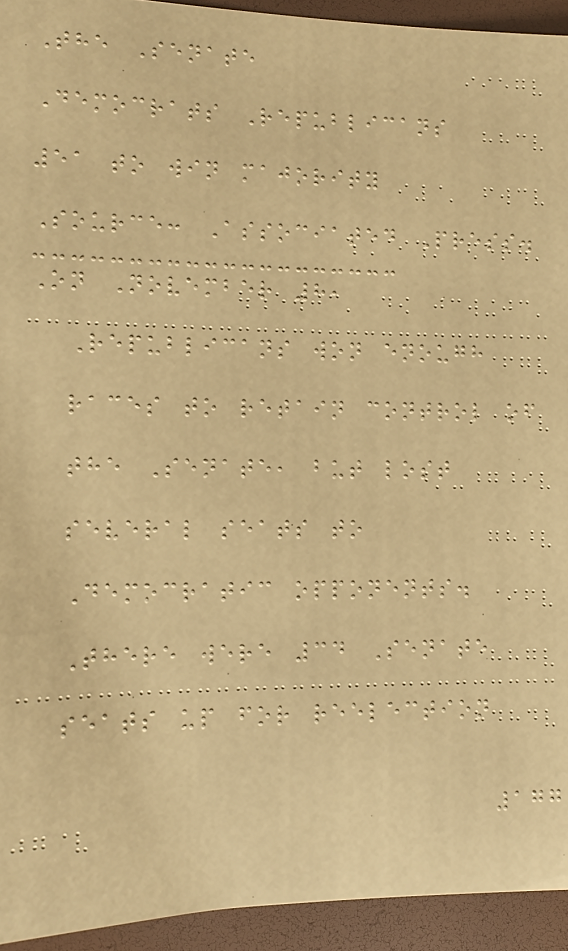The Senate
Democrats Republicans
51 to win majority
Source: Associated Press.
On November 8,
Republicans won enough
races to retain control of
the Senate, but lost
several seats to
Democratic opponents.
There were 34 Senate
seats up for reelection
177
